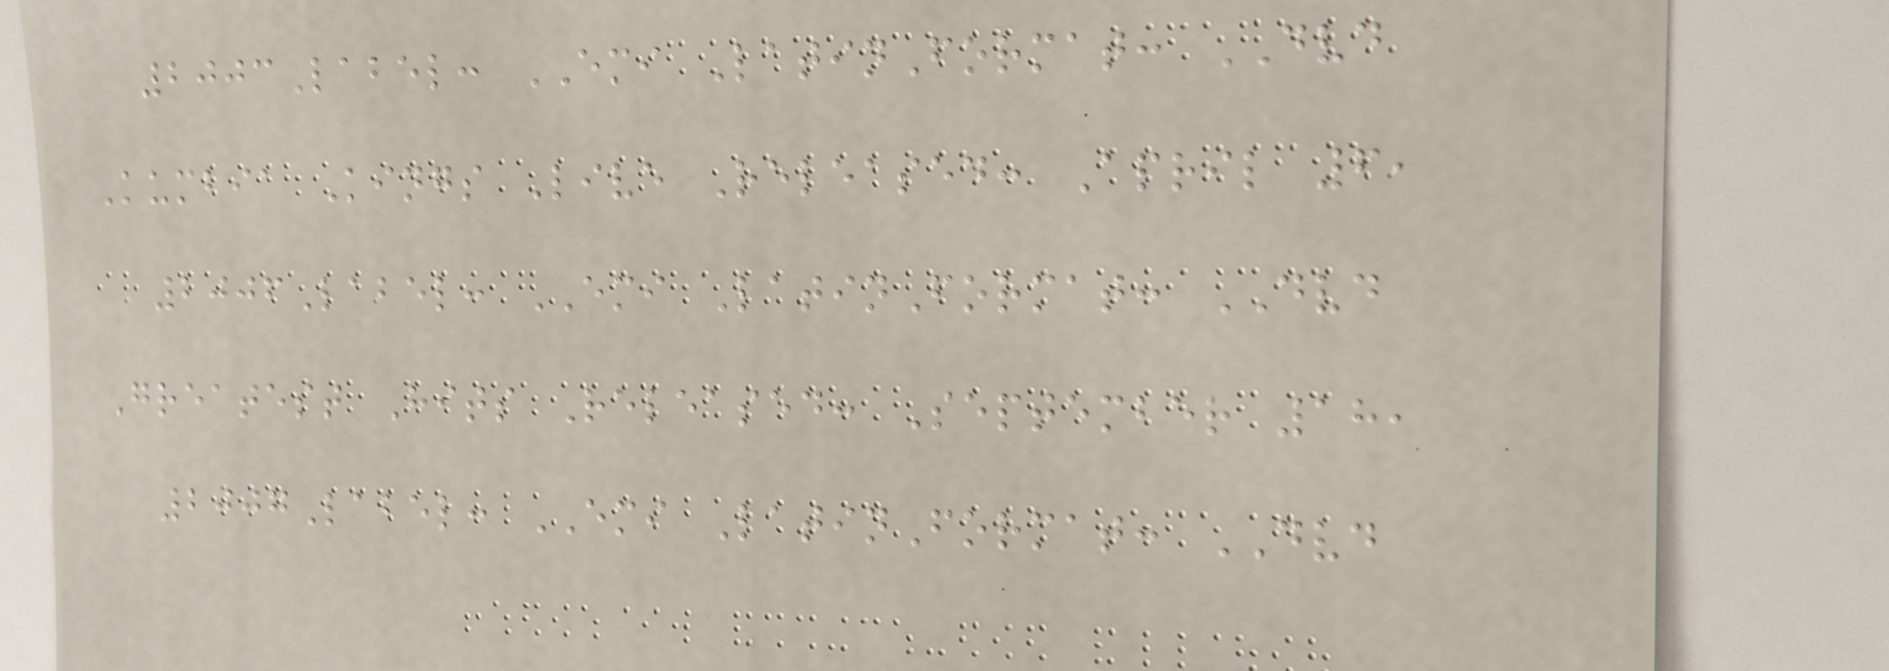2003Label: EMI LatinFormat: DVD
Kumbia Kings Live Released: April 6,
2006Label: EMI LatinFormat: DVD
Greatest Hits Released: September 18,
2007Label: EMI LatinFormat: DVD
